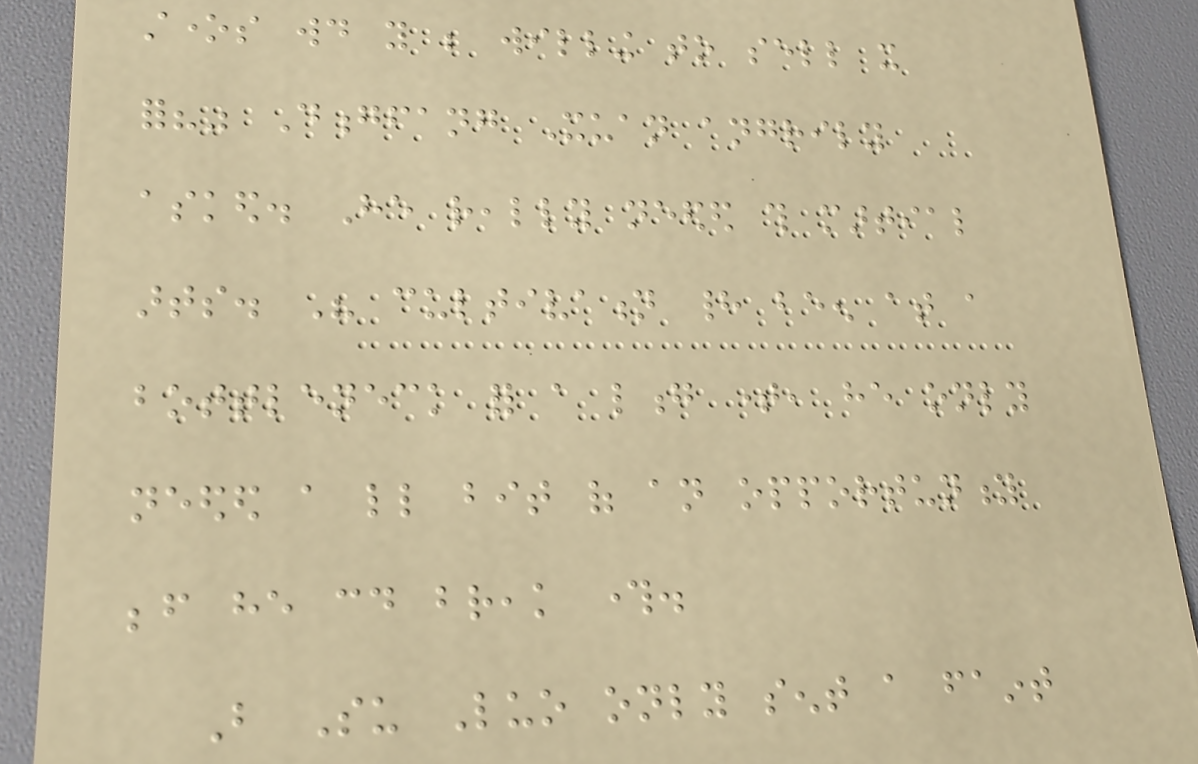stones would you be willing to sell it
for?" Dongfang Xuan angrily
asked. He really needed this martial
arts. His cultivation had been at a
bottleneck for a long time, he only
needed a little bit of an opportunity
before he could break through.
But Su Luo only sent a faint
